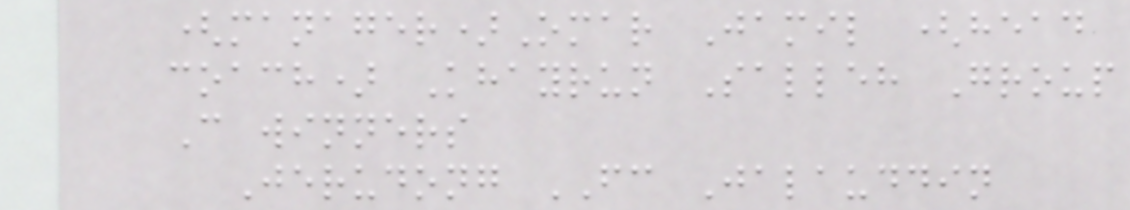(manager)Omar Jamil (head
coach) Khayrun Salleh Group
C winners
Jerudong FC Jalauddin
